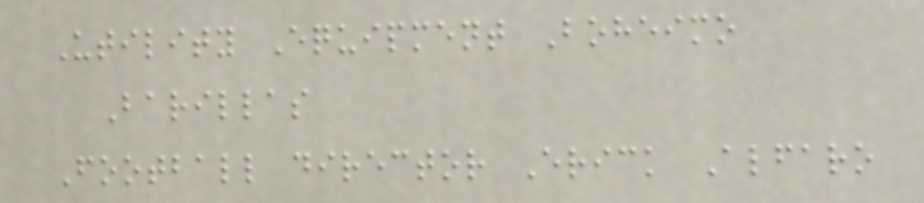Utility Equipment Boheimo
Barillas
Football director Erick Alfaro
